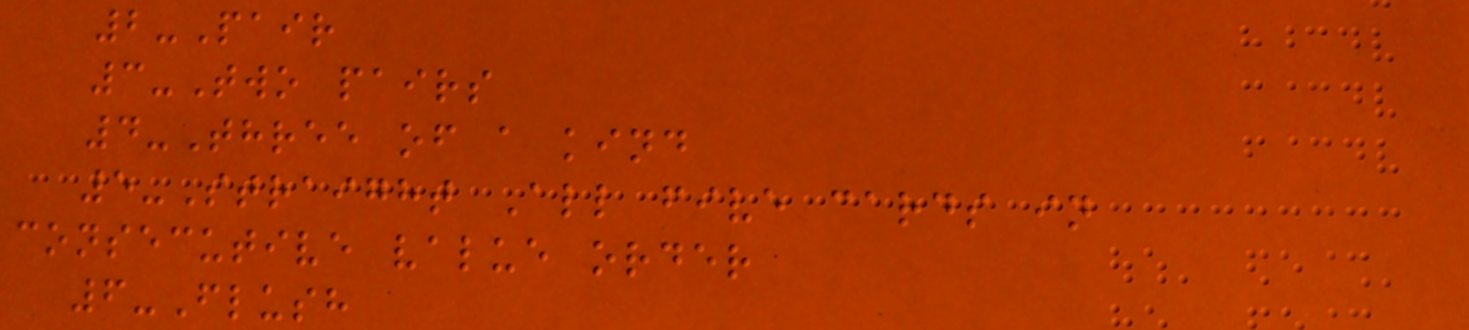2-Pair
3-Two pairs
4-Three of a kind
5-Straight All five cards in
consecutive value order
6-Flush
